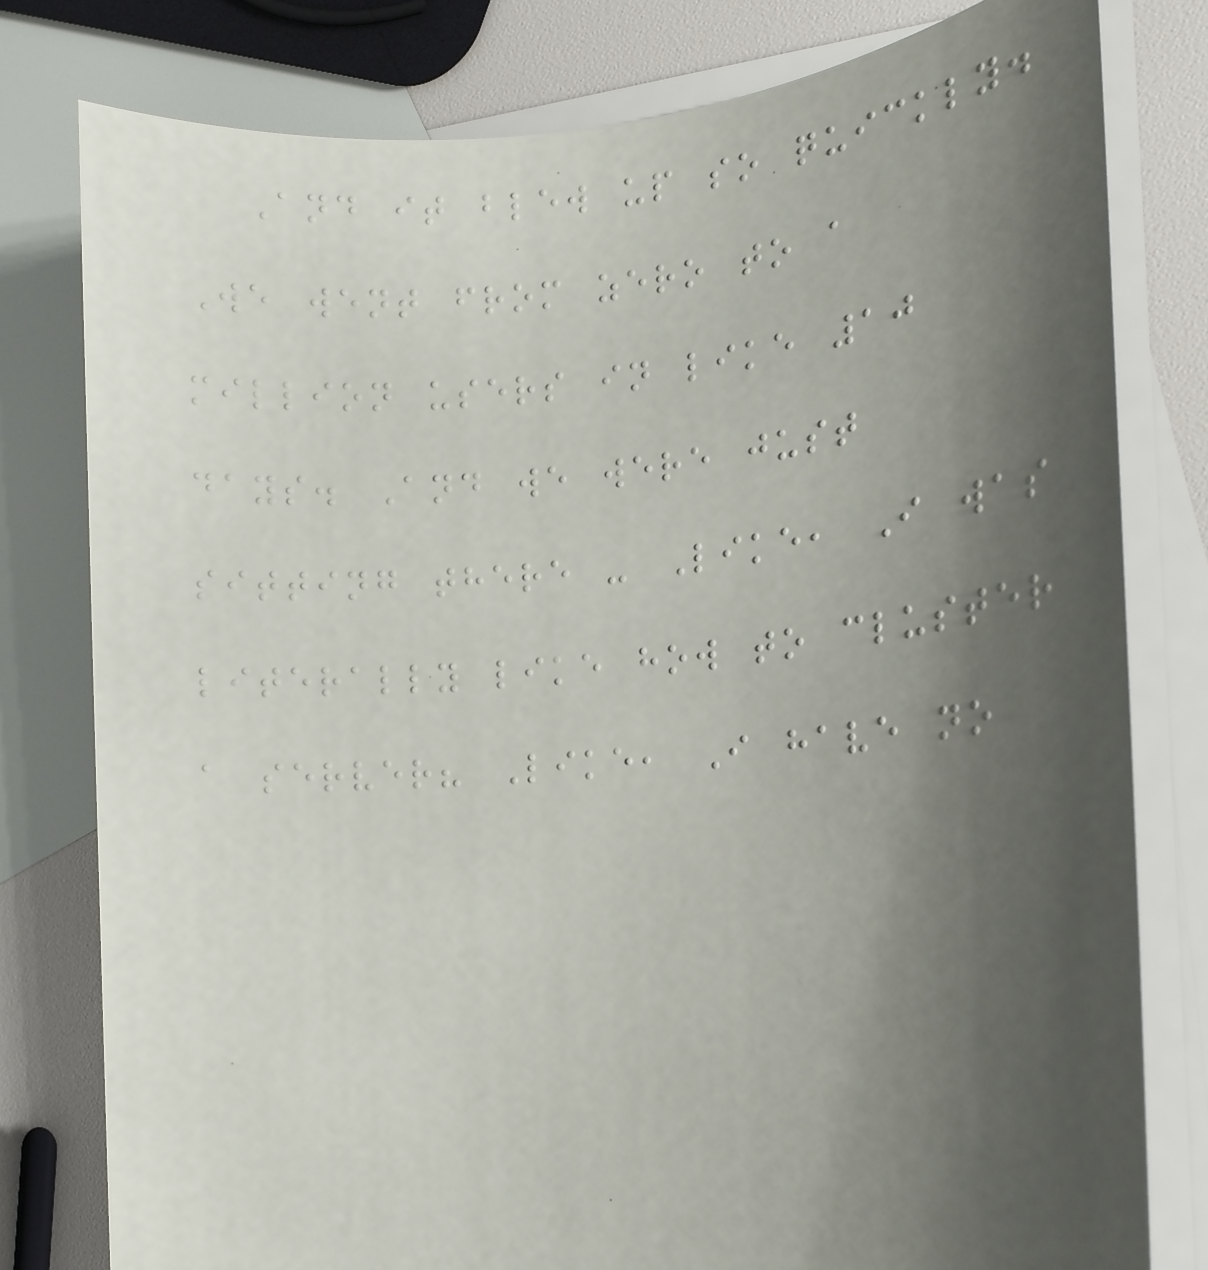And it blew up so quickly.
We went from zero to a
million users in like 10
days. And we were just
sitting there - Like, I was
literally like how to cluster
a server? Like, I have no
